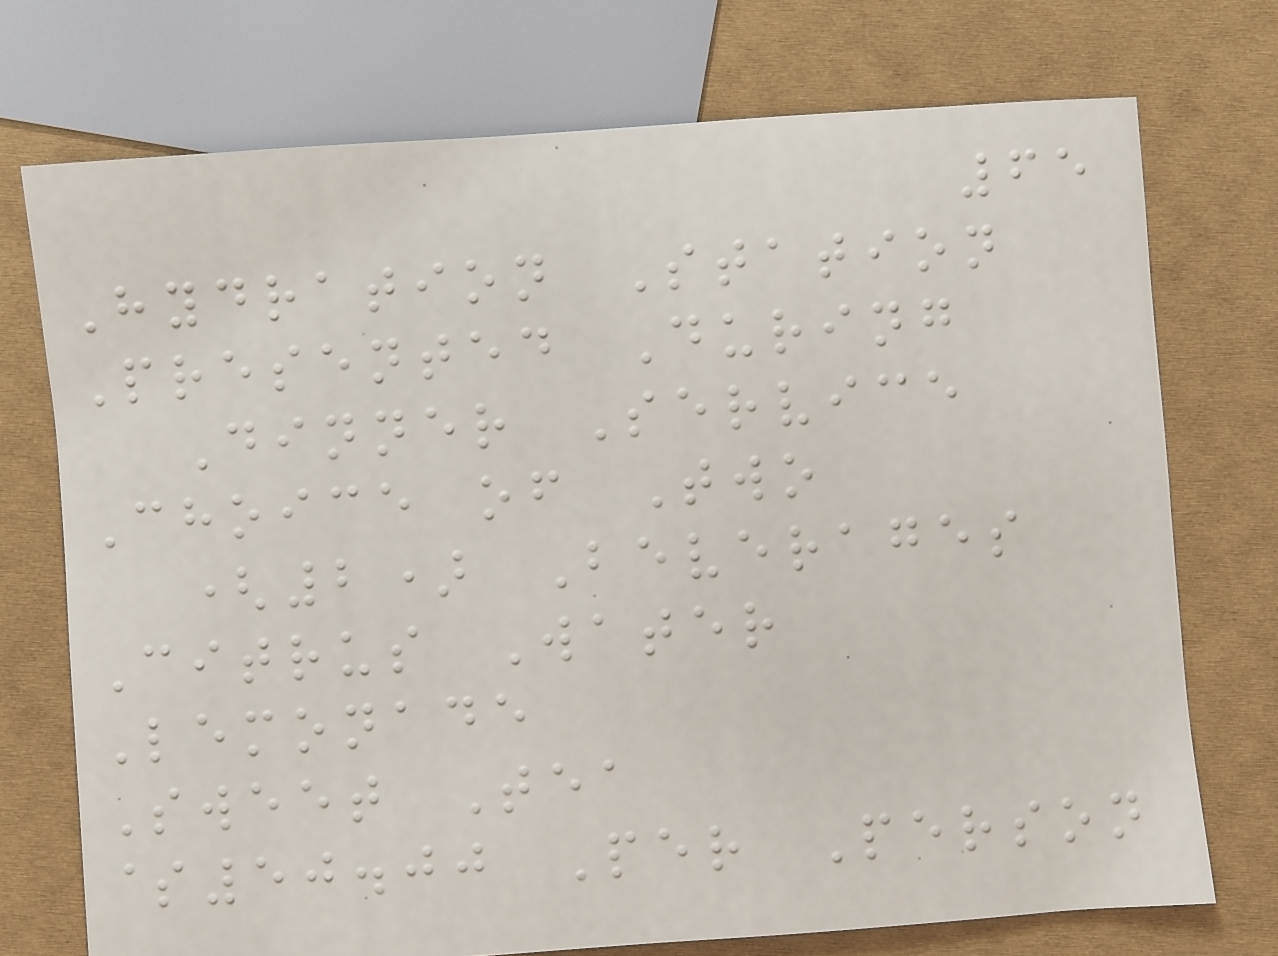65
Hydration Station
Presented During
Dinner Service
Choice of Two
(2) Beverages
Citrus Water
Lemonade
Sweet Tea
$50.00 Per Person
